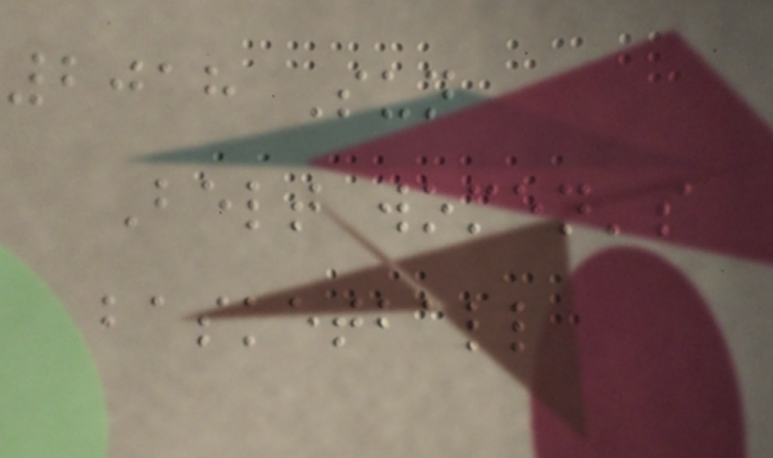2018 Sun
Belt women's
basketball
